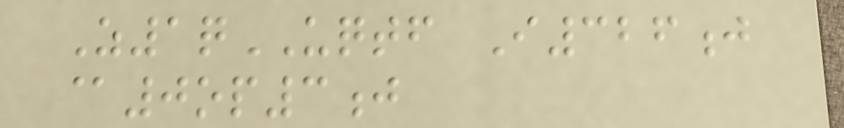Z1qUQTF I326j
@0op3j
